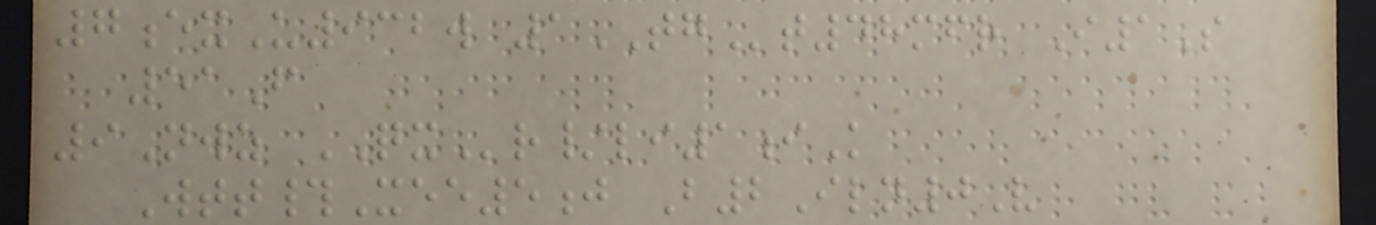7exU932w 1TGt48mfr I1S
51F
9Nwz QXr/li1iK
Wtt#Xee5j B2Iln0V
